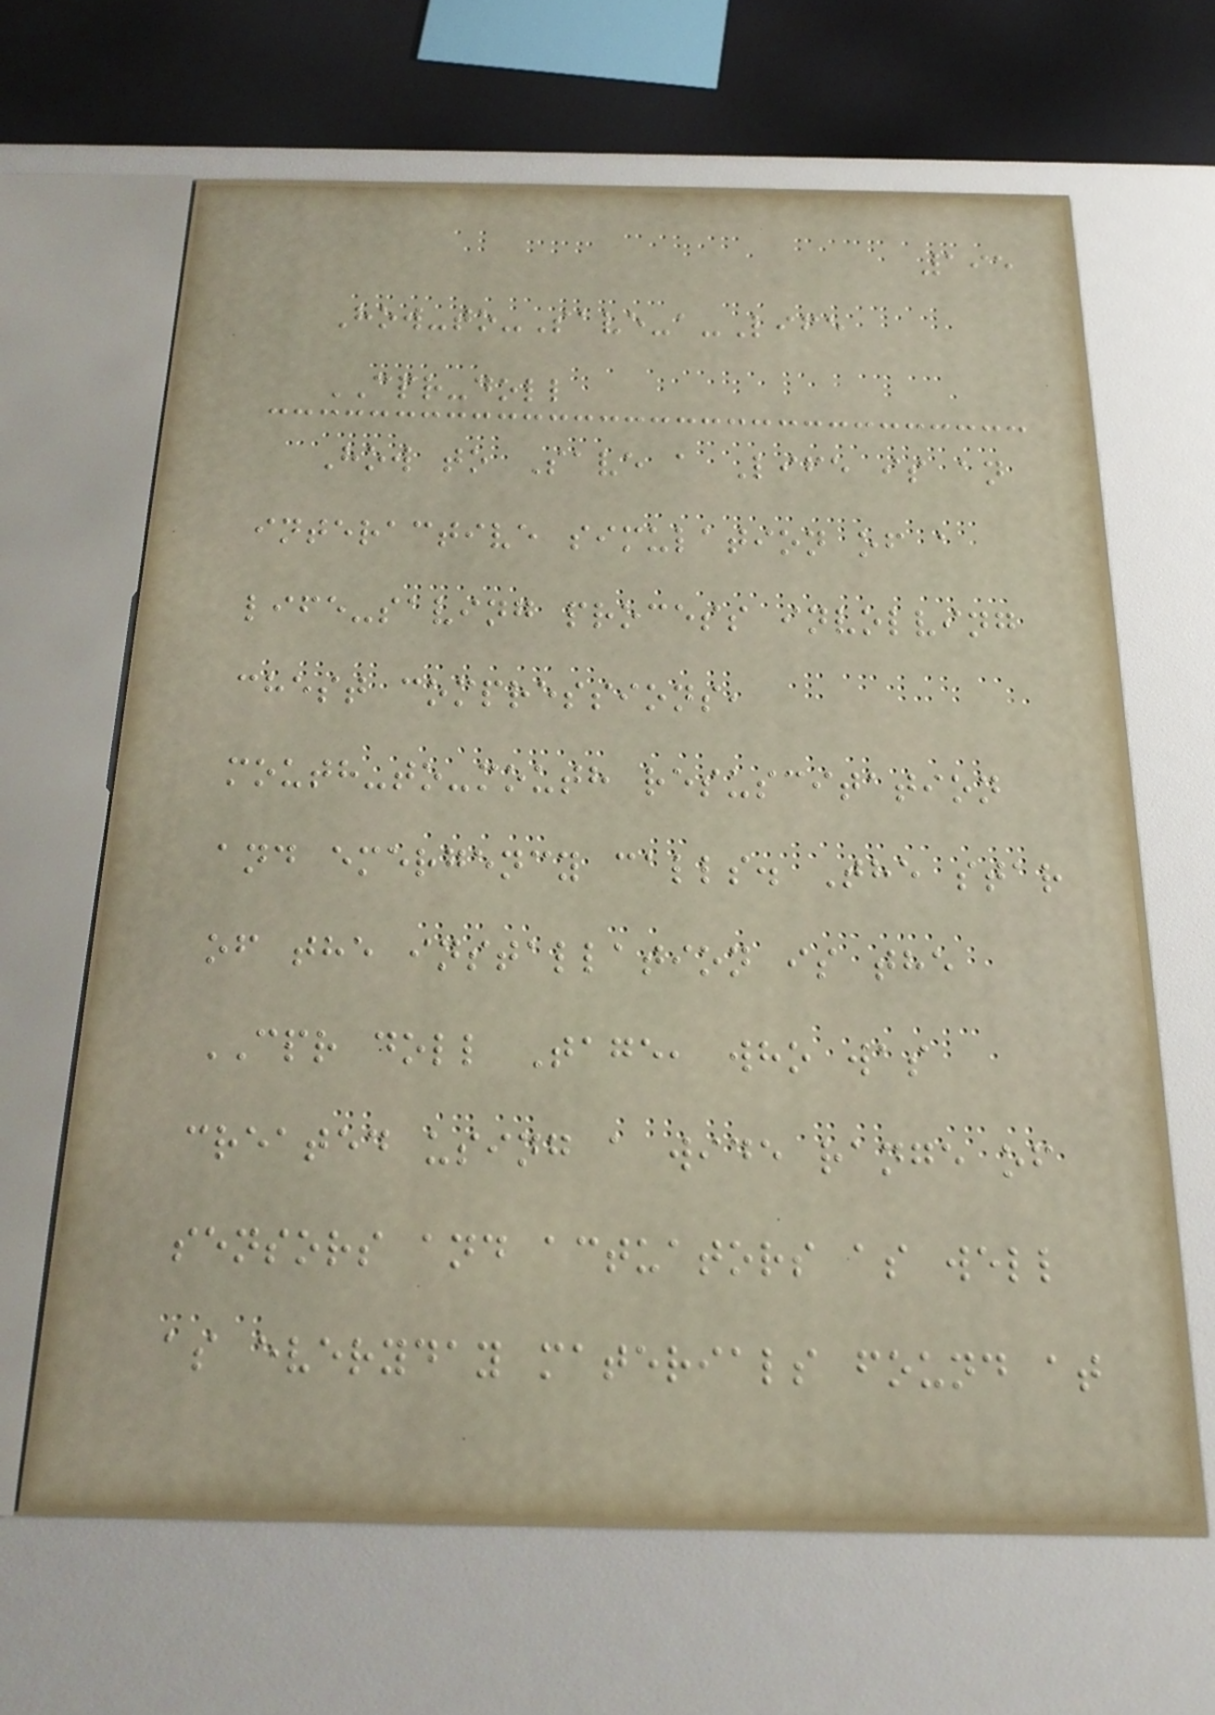195
How-to-Save-a-Life
CPR-doll
How to Save a Life is an
interactive simulation of a
life-saving process involving
chest compressions,
mouth-to-mouth resuscitation
and emergency calls. The star
of the installation is the
CPR doll Tage, who was
created using a wide range of
sensors and actuators as well
as everyday materials found at
